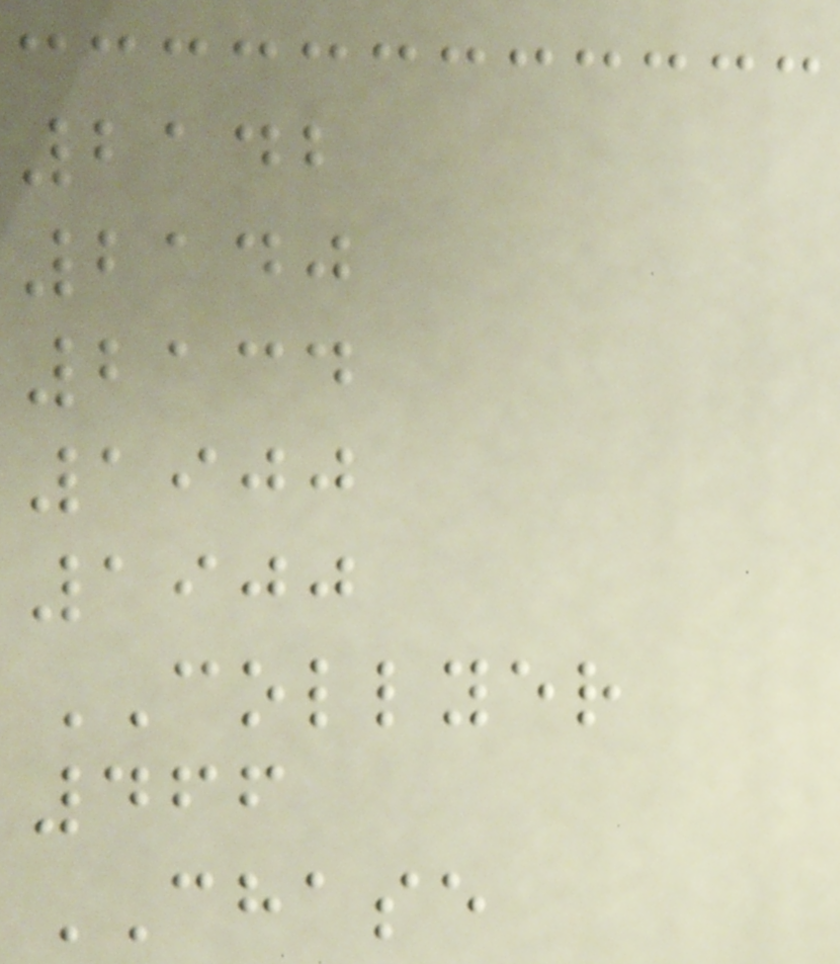2142
2140
2134
1900
1900
COLLYER
466
CHASE
